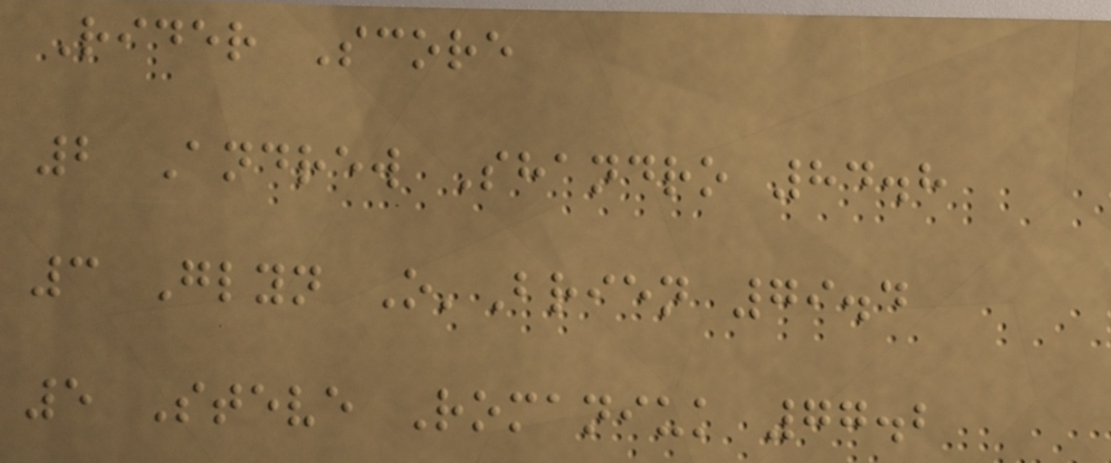Rider Score
2 Andrew Shandro 84.8
3 Glyn O'Brien 79.4
5 Steve Romaniuk 77.2
